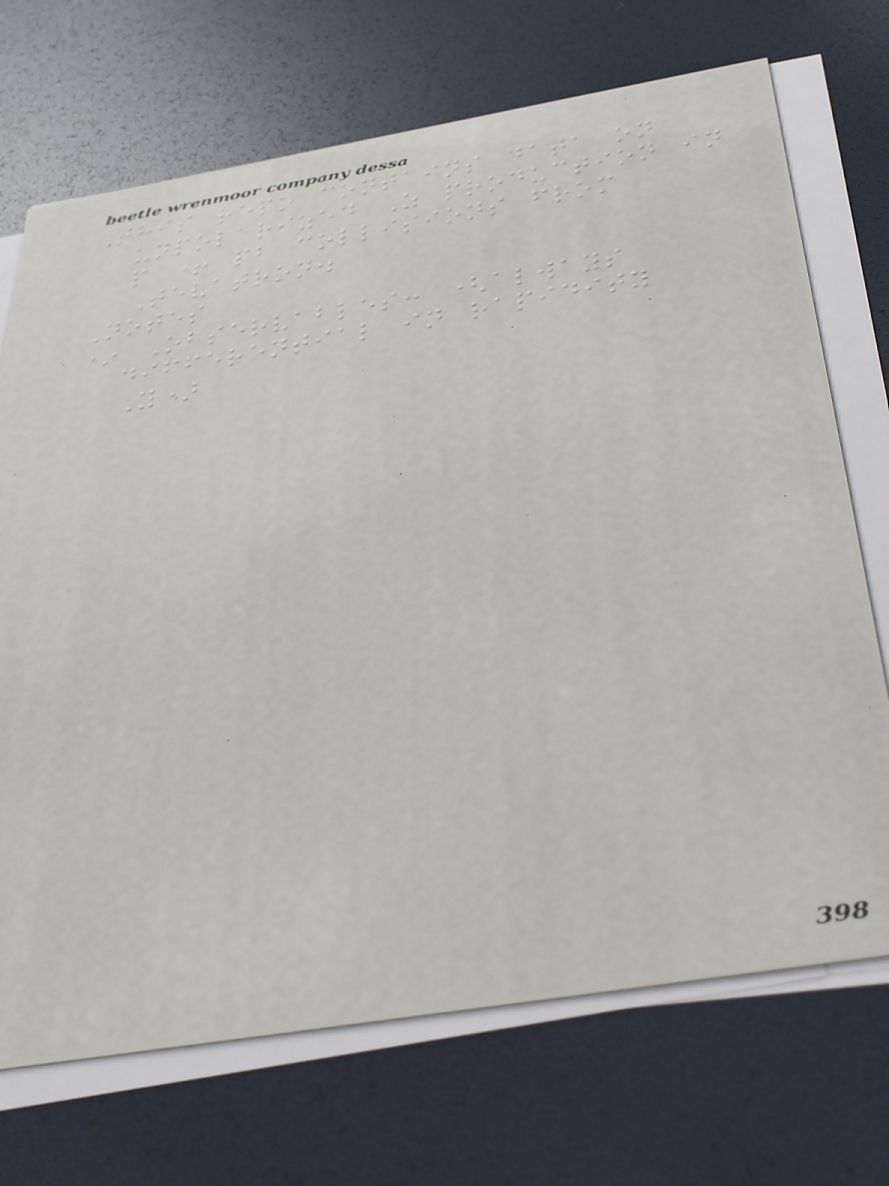This repo contains data on
unpolarized Z production in
p + pb collisions from
Tevatron.
Notes
* Observables: (always
differential in rapidity
Y)
